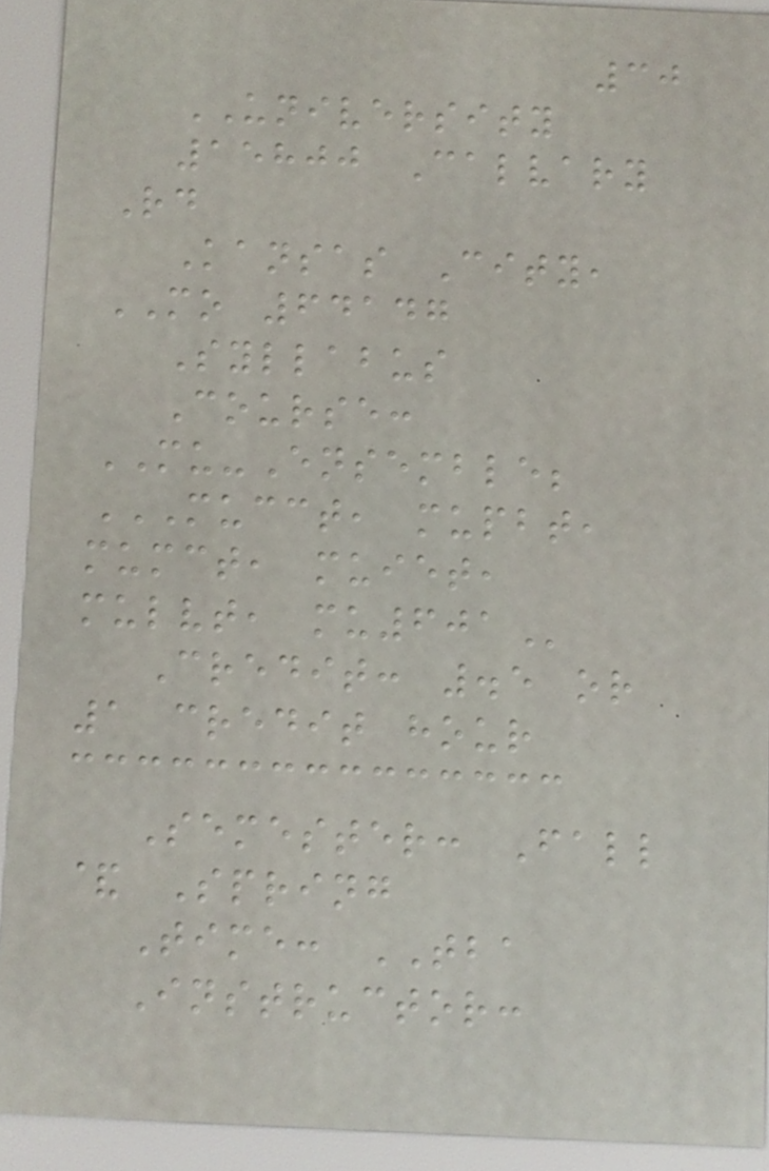30
UNIVERSITY
15800 Calvary
Rd
Kansas City,
MO 64147
Syllabus
Course:
MU-Ensemble;
MUCCT, MUPBT,
MUMCT, MUIET,
MULVT, MU601
Credit: .5 or
1 credit hour
Semester: Fall
& Spring
Time: TBA
Instructor:
